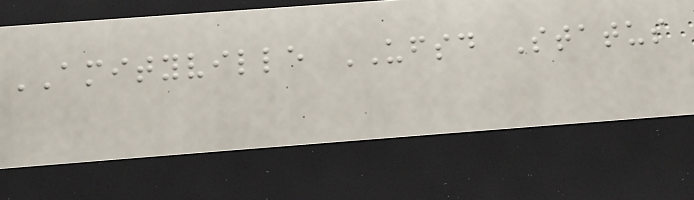AMITYVILLE UFSD Status
